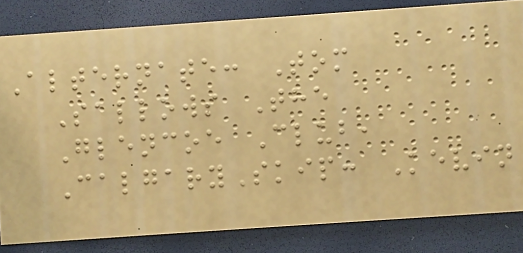Alternate: Tom
Sallows The
Glencoe Club,
CalgarySkip: Kevin
